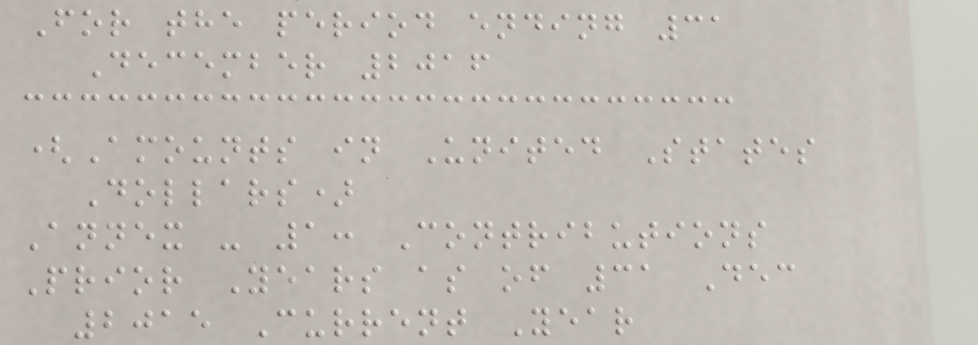For the period ending 31
December 2016
(Amounts in United States
Dollars)
Annex - 1: Contributions
Prior Years as of 31 Dec
2015 Current Year
